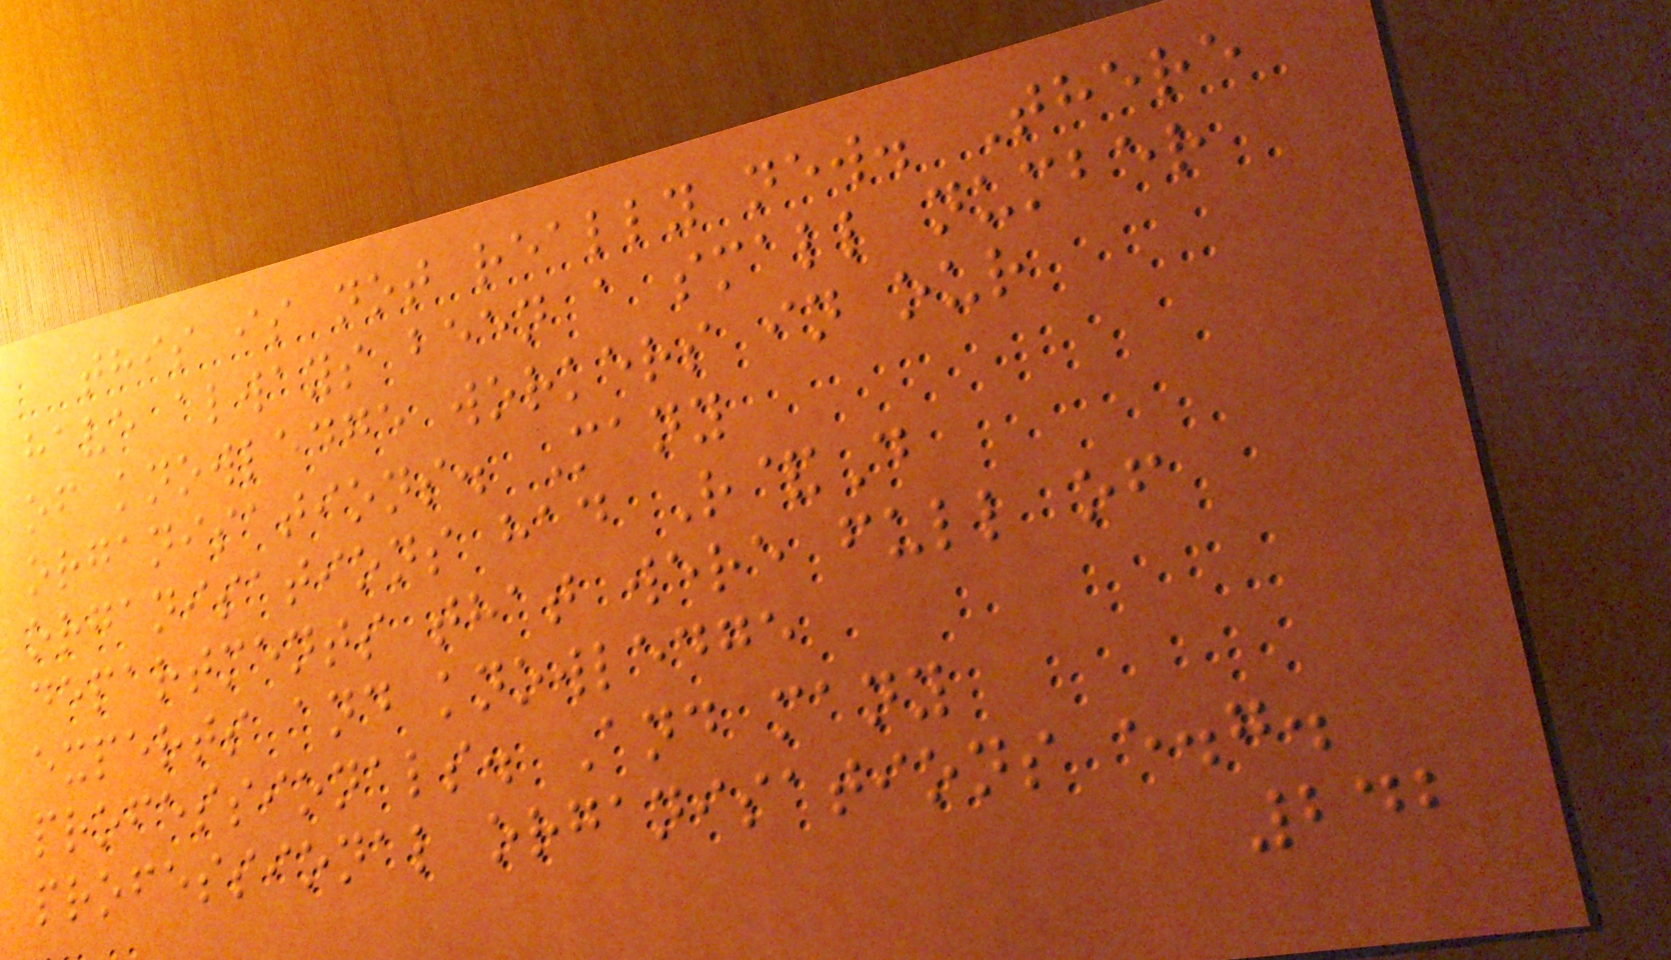this is not really new. There
have always been a small number
of knowledge workers in our
organisations. Many
organisations had R&D
departments that were full of
experts and knowledge
professionals. And many
professional organisations e.g.
242
